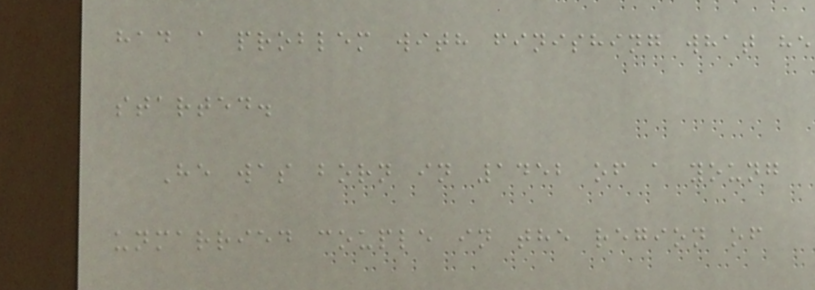had a problem with finishing what he
started.
He was born in 1452 of a young
unmarried couple in the region of
